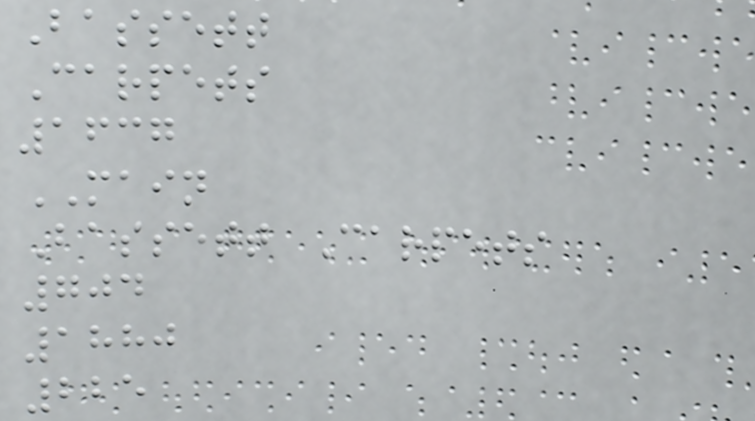Bassett
Carpets
1637
MAIN
Bassett Carpets
704
1880
225
